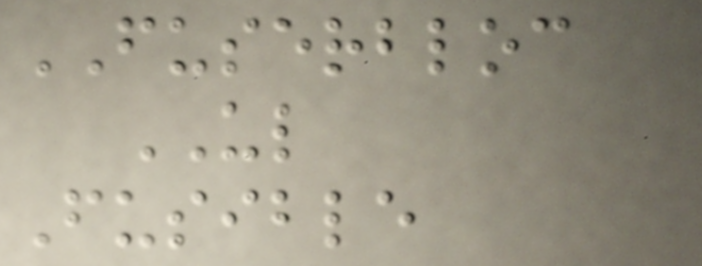FUSERBLOC
UL
Fusible
